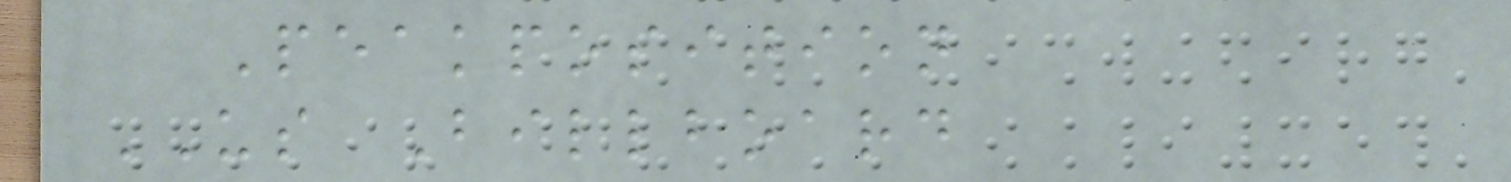Peakposition
US Billboard
